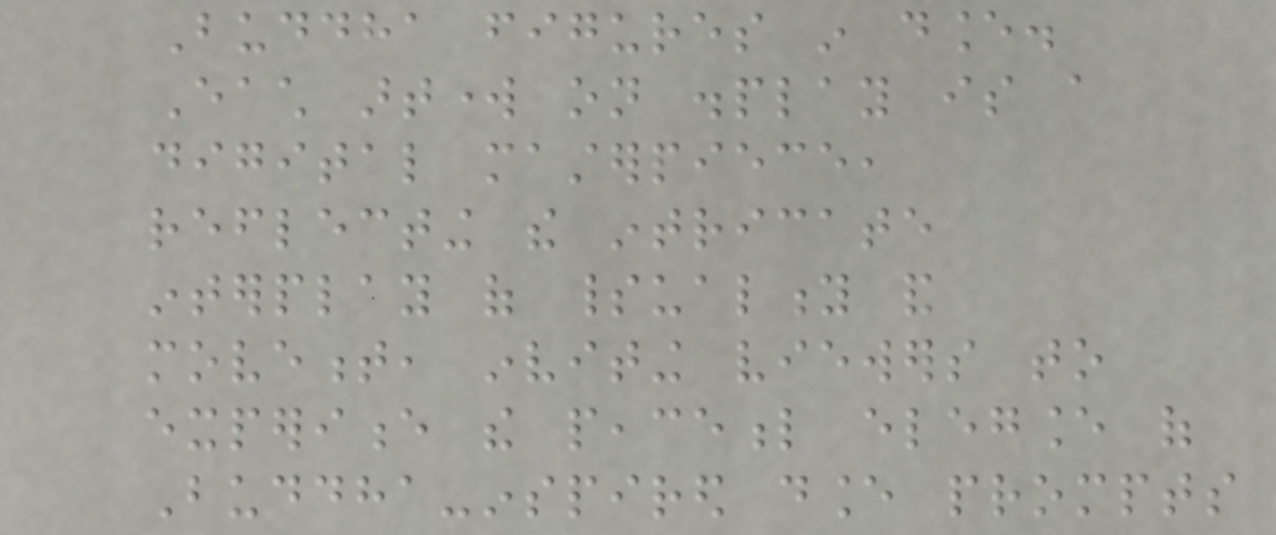Buddha figures in dance.
Each artwork on display is a
digital masterpiece,
reflecting the intricate
interplay of spirituality and
movement, inviting viewers to
experience the peaceful elegance of
Buddha-inspired dance prompts
